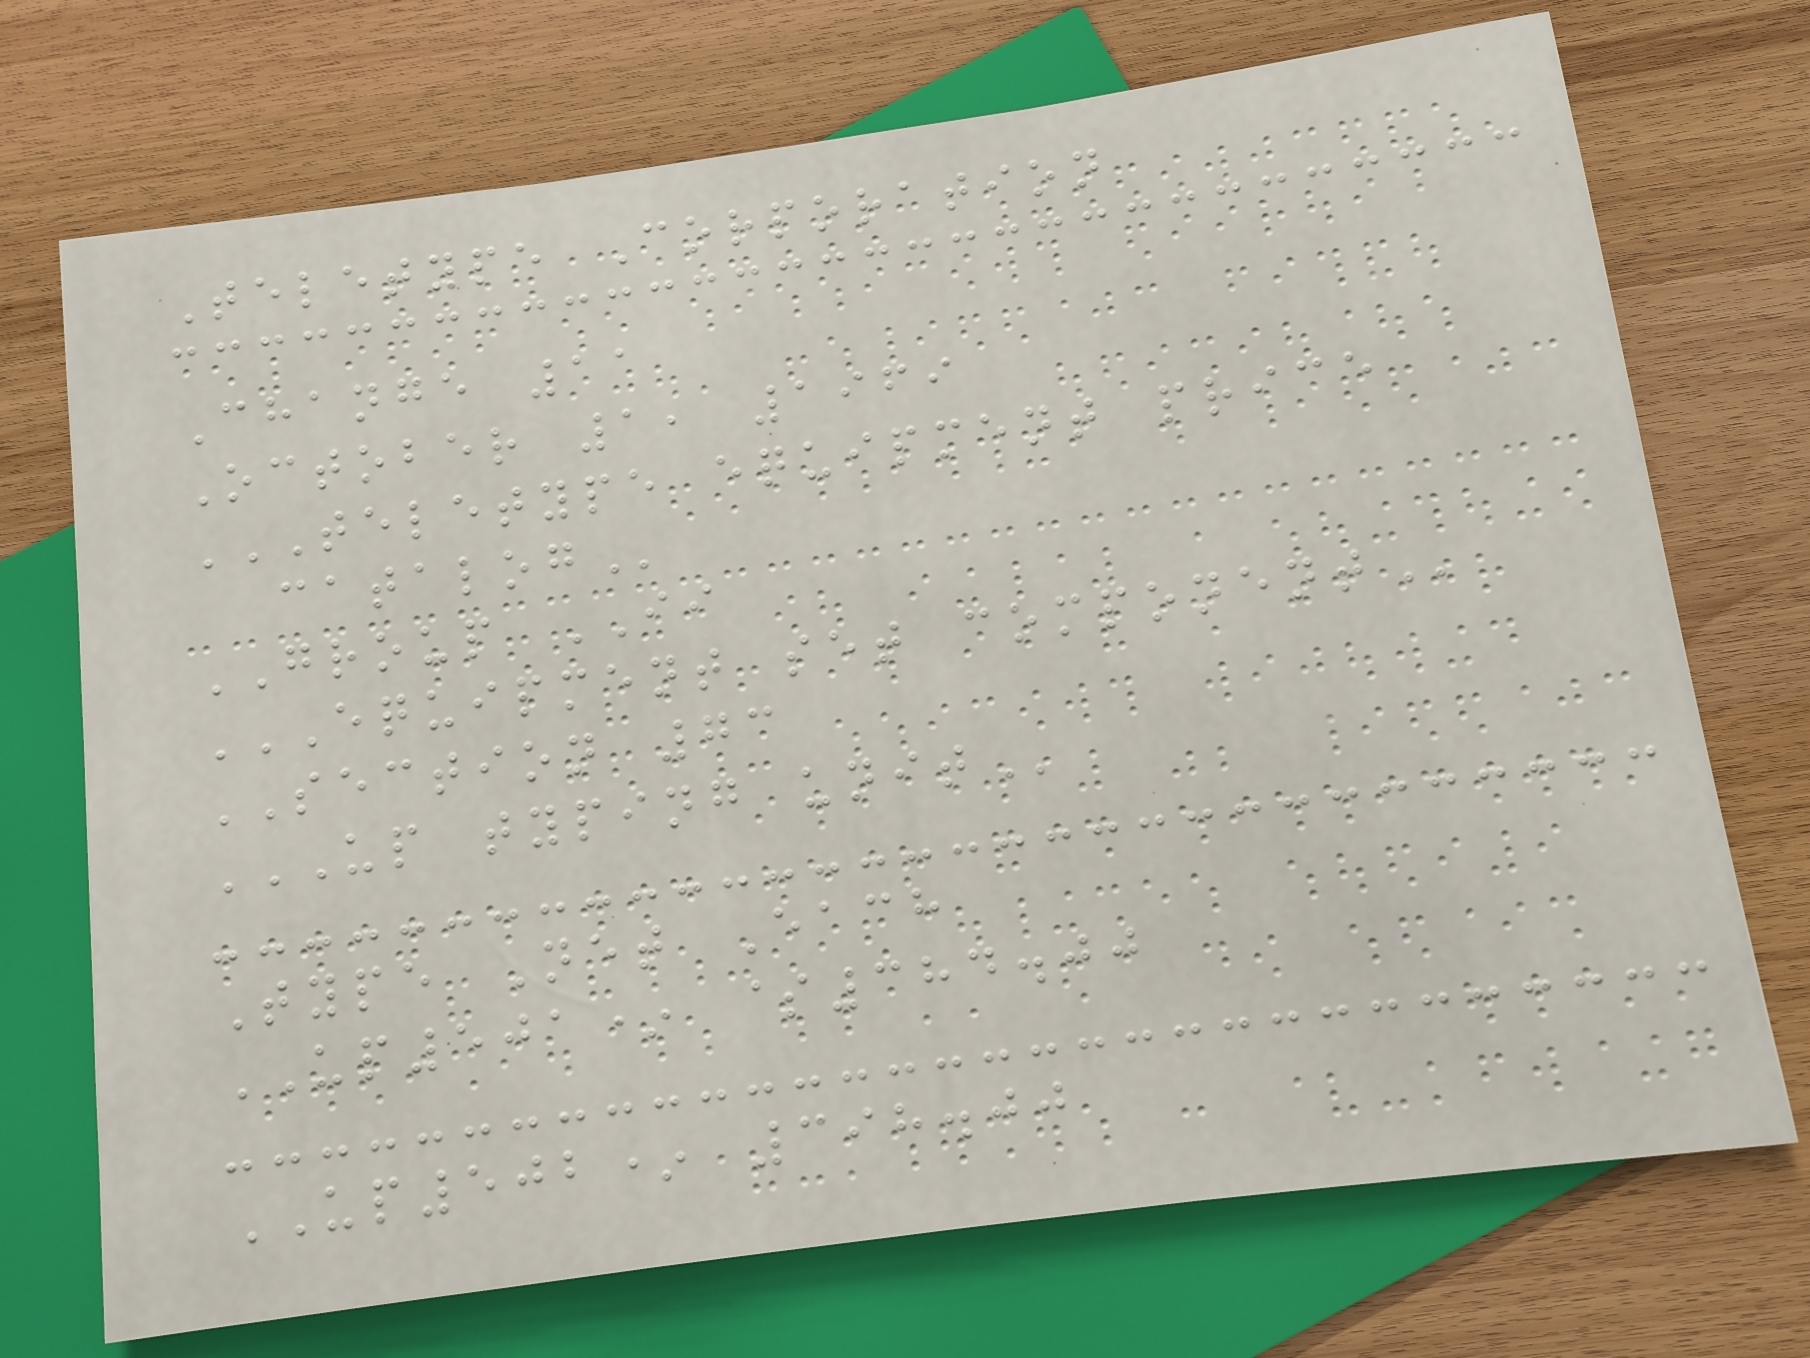Teletype Corporation
Change 11
October 1, 1969
TELETYPE EQUIPMENT PRICE
CATALOG
GROUP II
EQUIPMENT SET COMPONENT
SECTION 73
UP TYPING UNIT
Type Net Each
UP501* $384.00
UP502* 398.00
